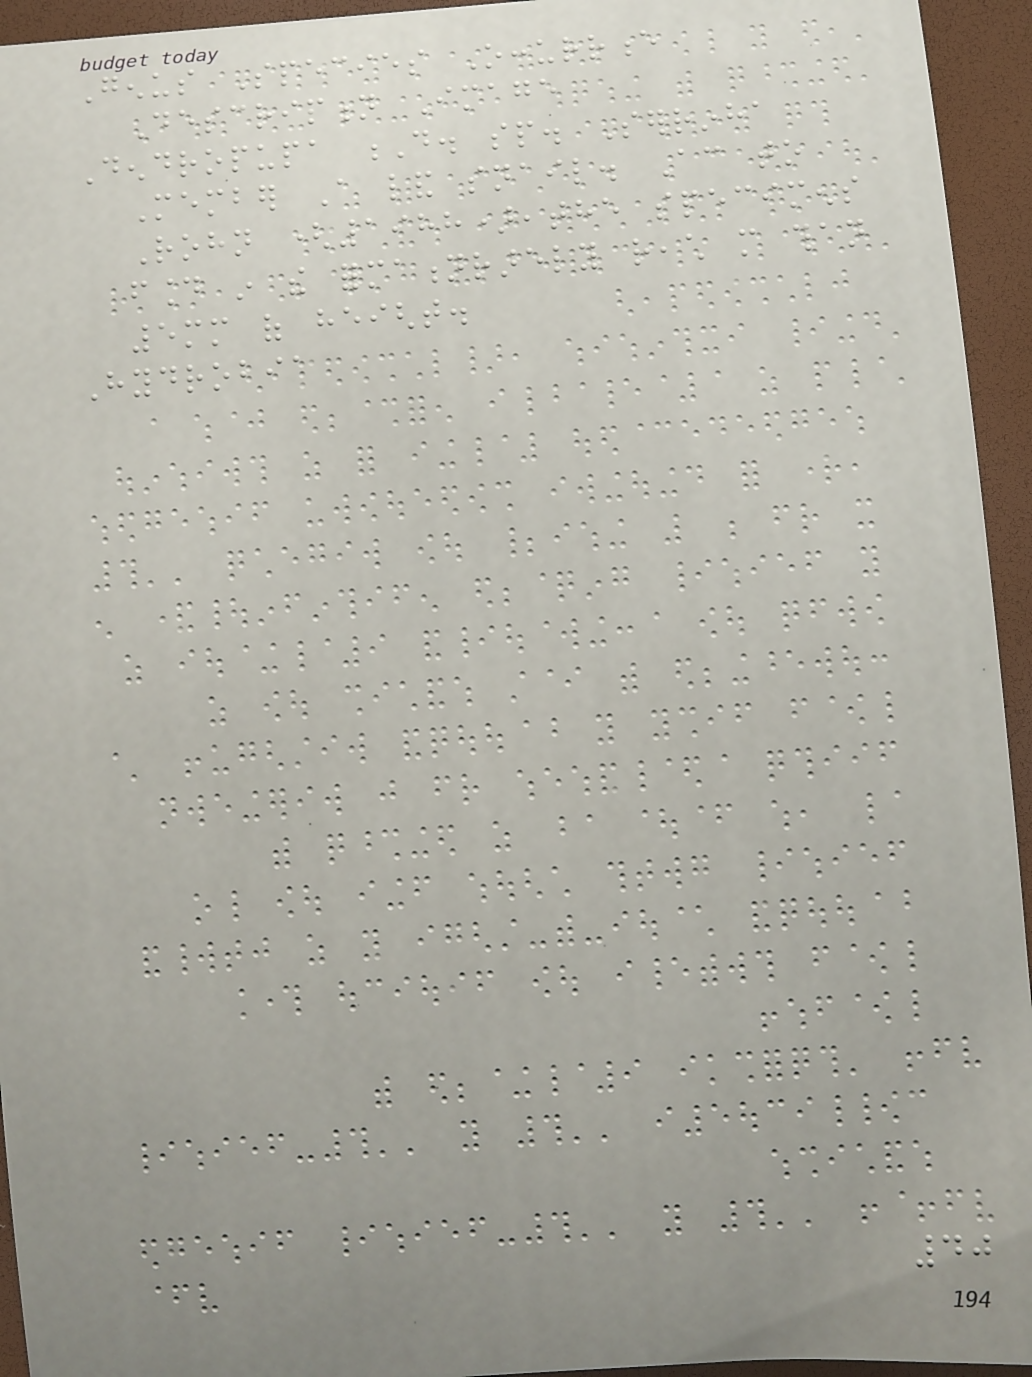Genus Species Occurrence
Description Image
Dendropupa D. sp. Serrinha
Member A land snail. According to
Rohn (1988),the specimens
found in the formationrarely reach more than
5mm of height.
Hydrobia
40
